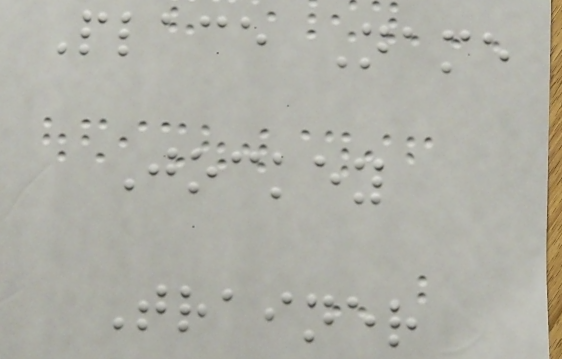Place Name
Jockey
Trainer
